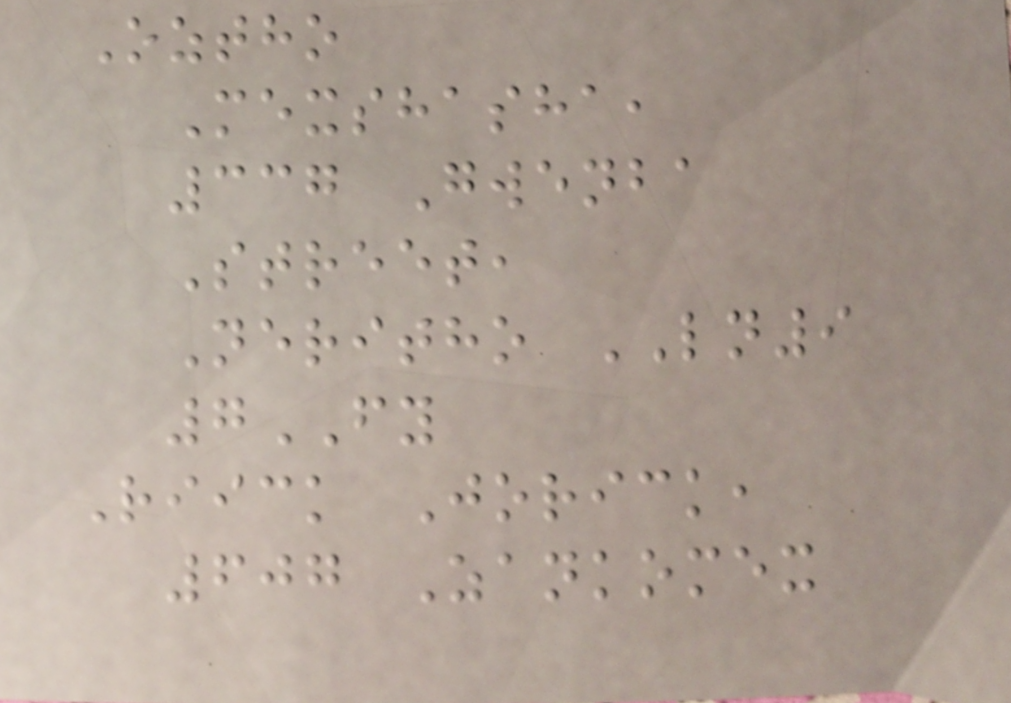Oztho
Mexshasha,
337 Gwenba
Street,
Neritho LN9
7FY
Riick Jorick,
607 Zankomex
